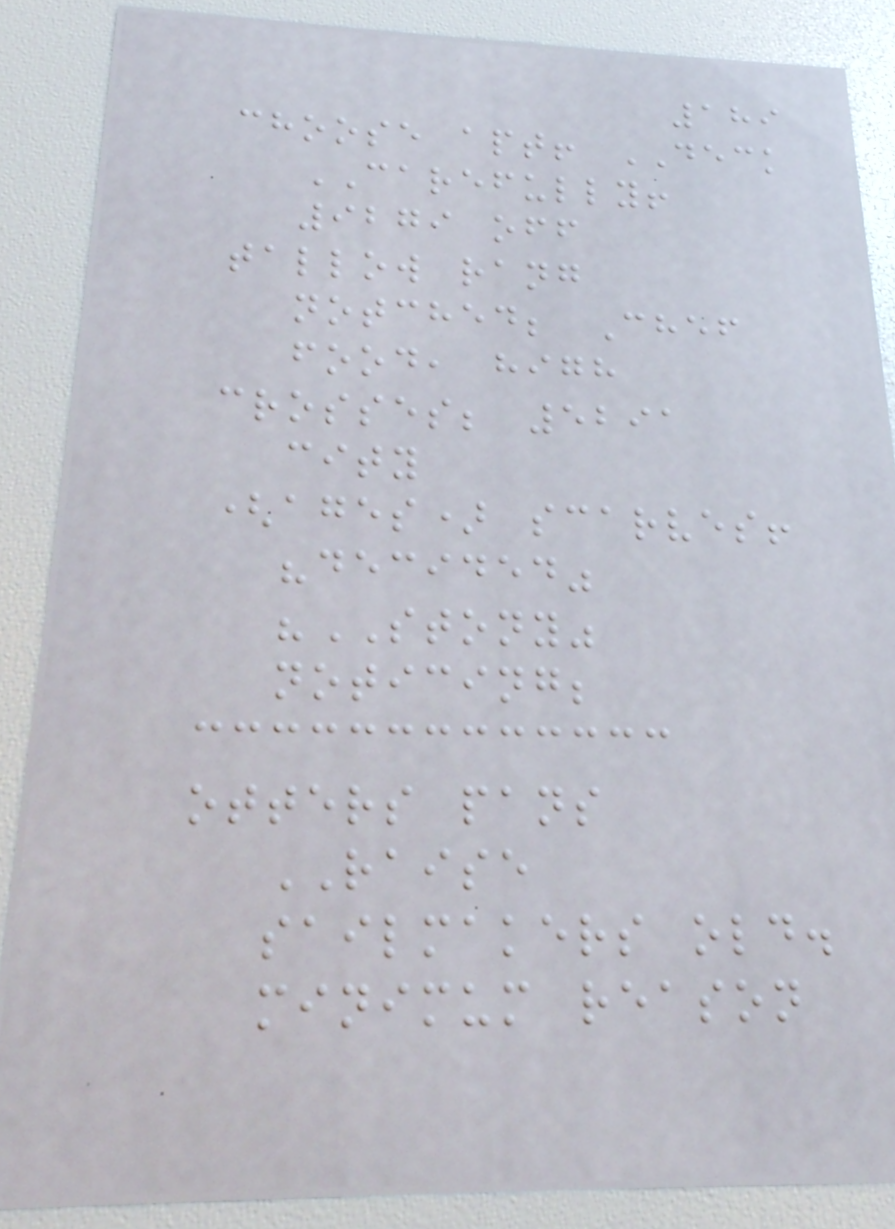189
choose apt! DECK
CAREFULLY!
9279 off
tallow rang
notched; Chef
food, high
crosses; 5291
city
(ages) scarves!
"decided"
"STONY"
noticing;
otters pans
RAISE
sailmakers old.
minimum reason
